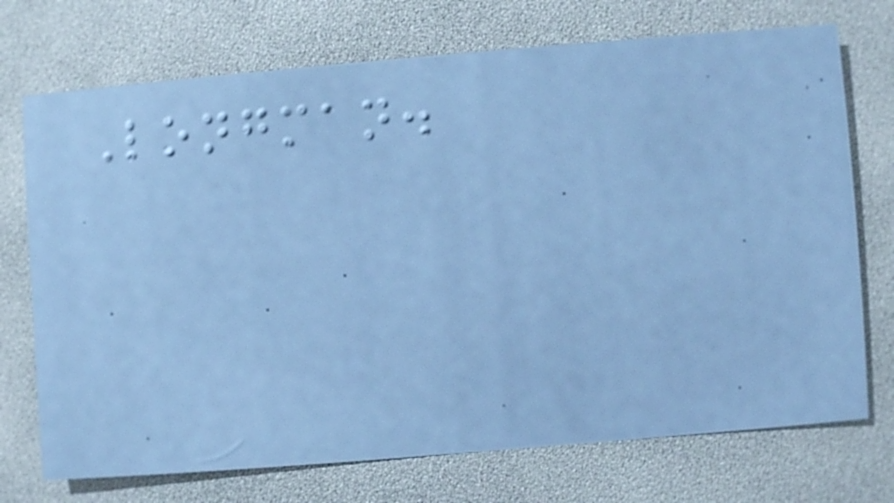Longman.
